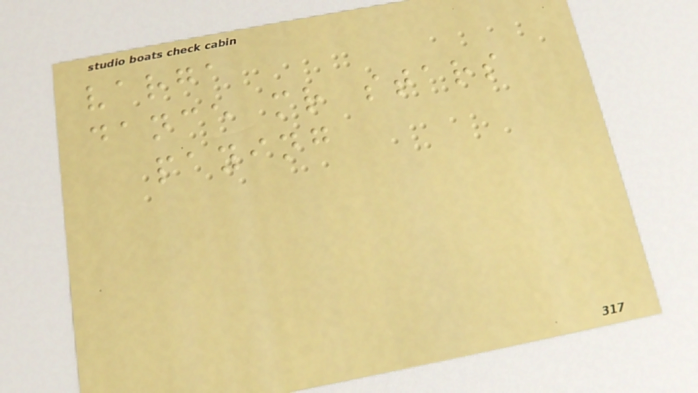varga
dance mr stars
paying
